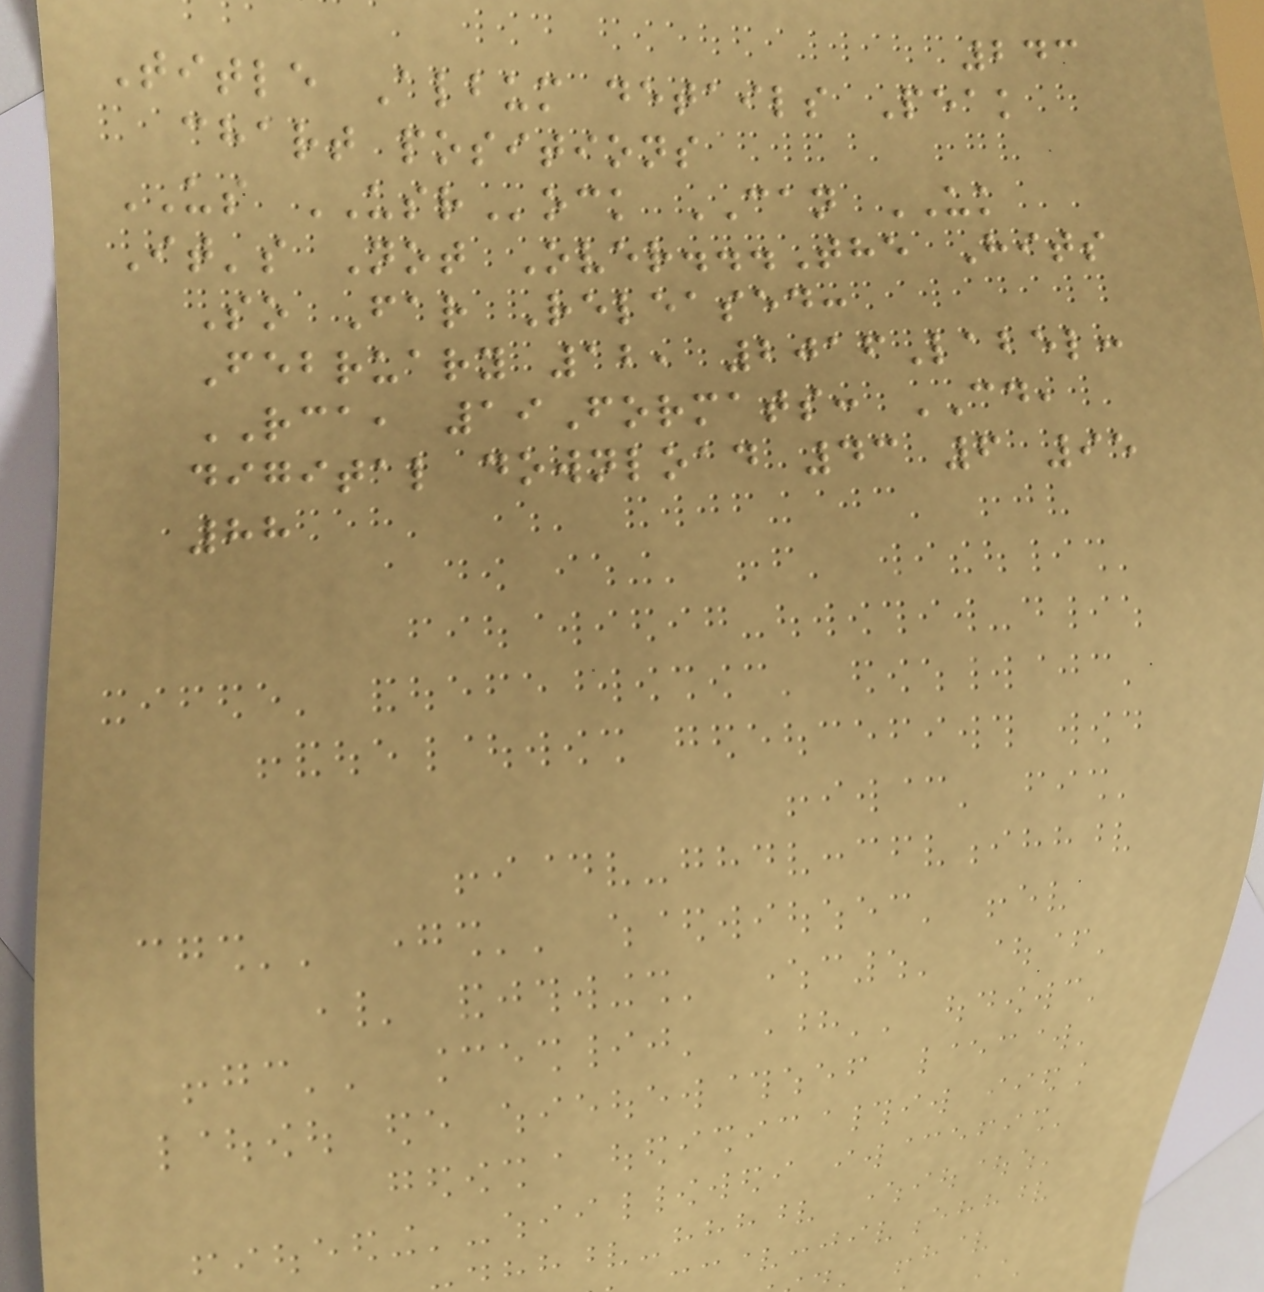243
Title Album details Peak
chart positions
US USRock CAN UK
It's Not Over...The Hits
So Far Released:
February 12, 2016Label:
RCA, 19Formats: CD,
digital download 43 6 95
88
